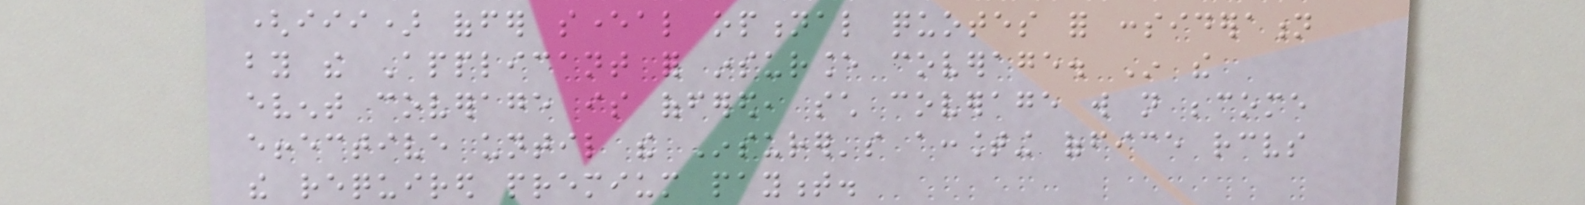(iii) offer several optional quotes for consideration
by the Applicant for insurance coverage. In the
event coverage is offered, such coverage will not become
effective until the Insurer's accounting office receives
the required premium payment.
